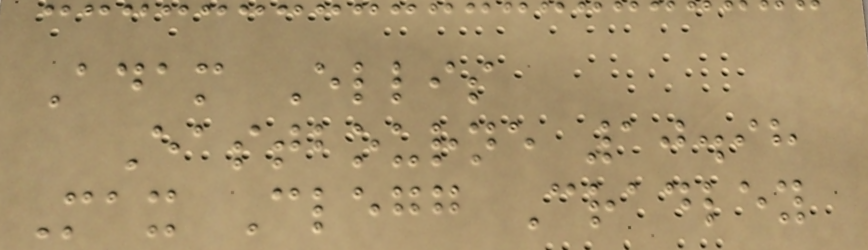Adam Ellis
Eastbourne 10.98
Max Clegg Cradley
